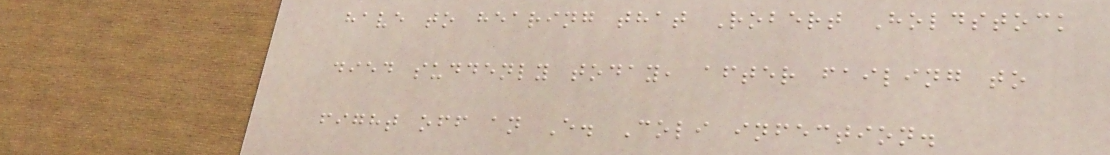have to hearing that Robert Holdstock
died suddenly today, after failing to
fight off an E. Coli infection.
